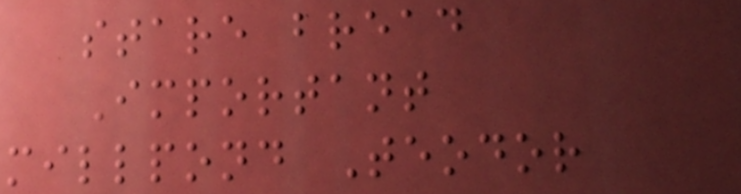stare bread
Important
millpond Teodor
